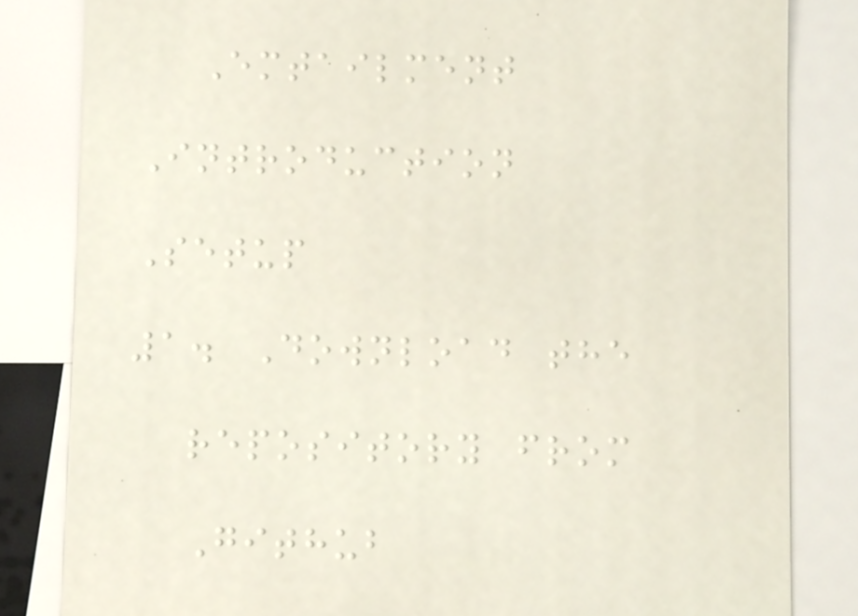Emtailment
Introduction
Setup
1. Download the
repository from
Github
